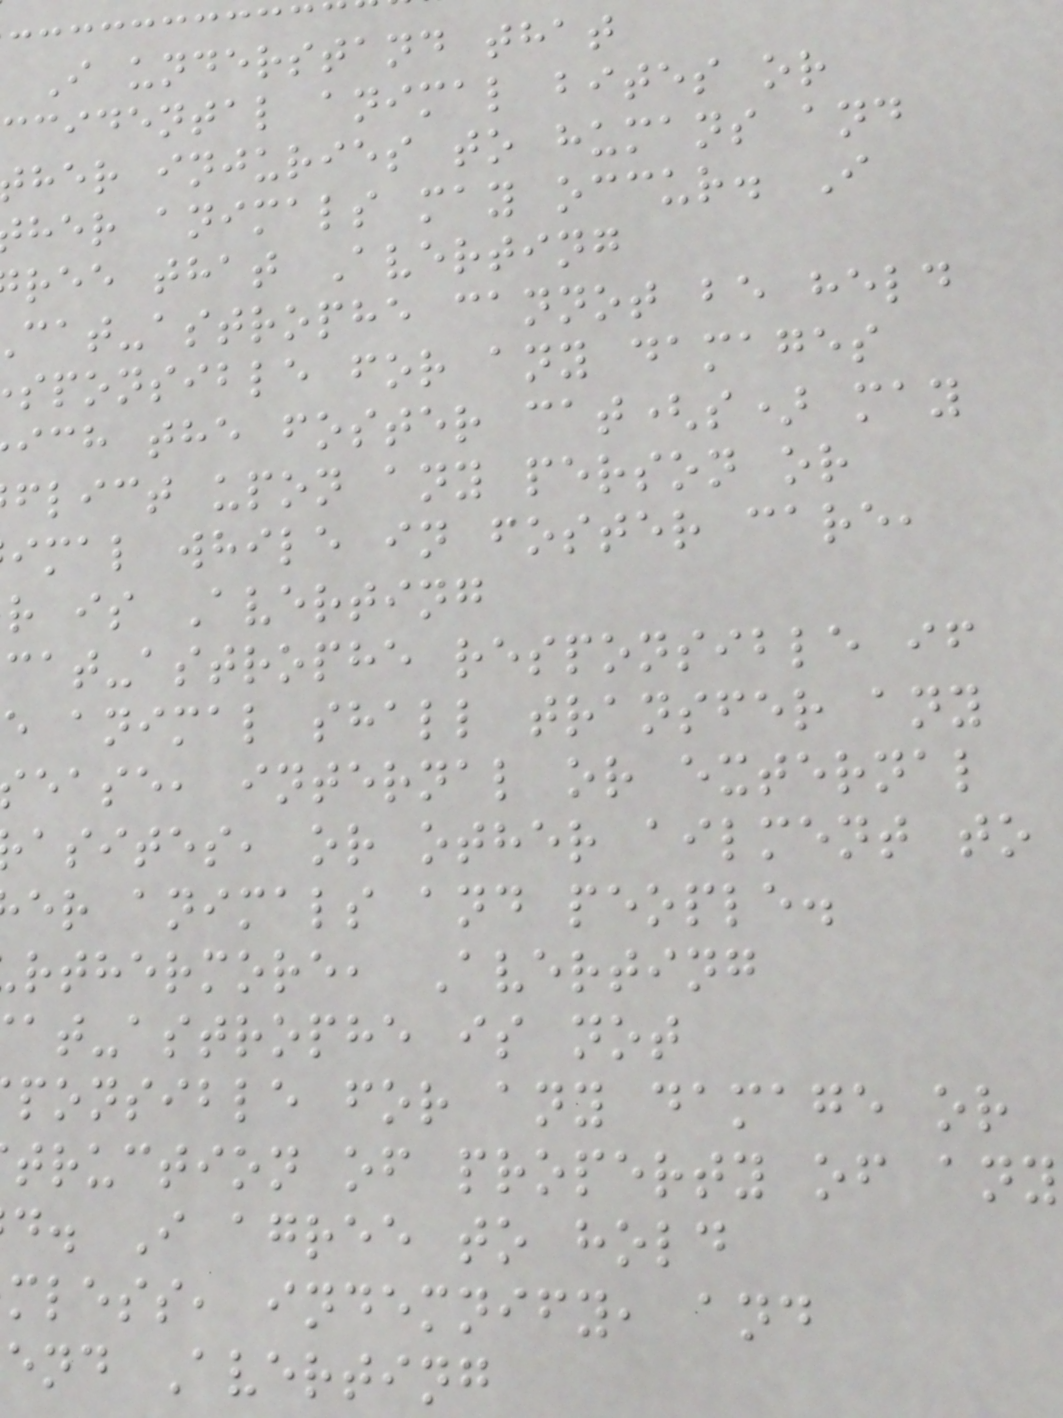I understand that
ccidental animal bites or
her injuries to humans and
her animals may occur. I
ree that Averting
cat-astrophe cannot be held
sponsible for any damages
ich the foster cat(s) may
flict upon any person or
imal while in foster care,
r is Averting
cat-astrophe responsible if
e animal shall transfer any
ease, internal or external
asites, or other ailment to
er animals and people.
rthermore, Averting
at-astrophe is not
ponsible for any damage or
truction of property of any
d. I agree to hold
mless, indemnify, and
end Averting
